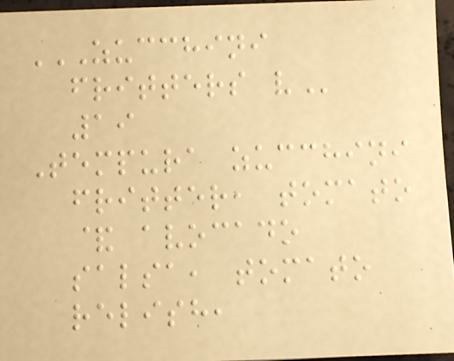ZUCCHINI
FRITTERS V
19
Tempura zucchini
fritter, tomato
& avocado
salsa, tomato
relish,
